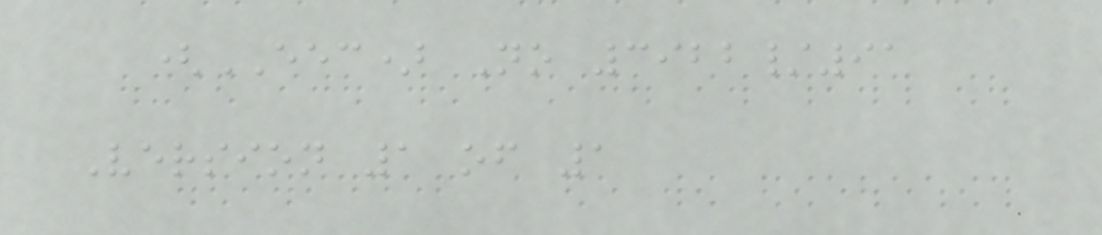(EEC) No 3922/91
Version 1 of 1
